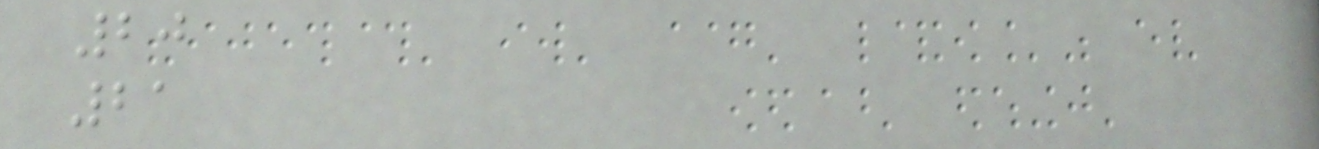20
21
